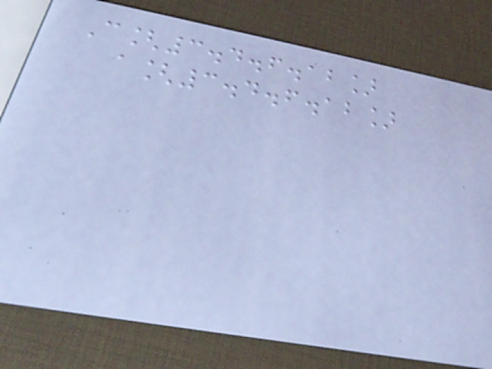C[3.4.6.12]
a[3.4.6.12]
